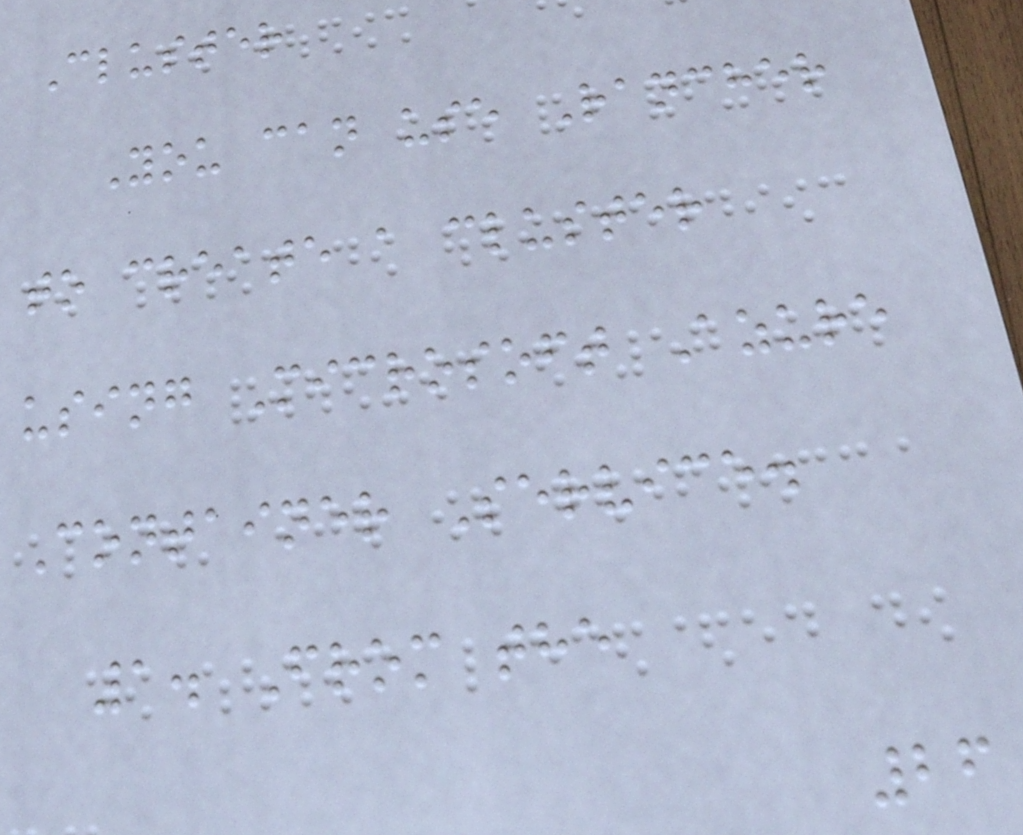Cluster
You can use Rancher
to create a cluster
using Microsoft Azure
Container Service.
1. From the
26
